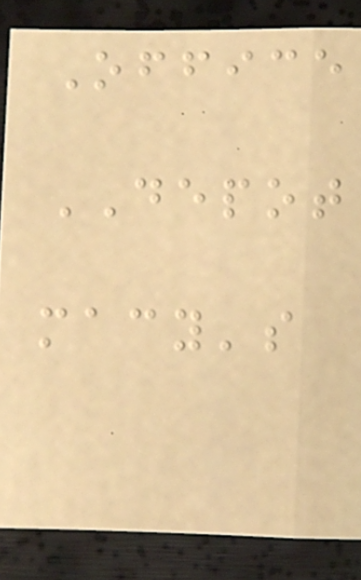Office
DEPOT
macy's
